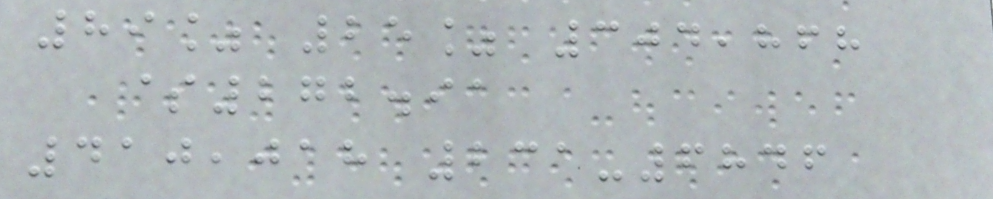89% 25% 304,868
$272.91
410,018 231-6846
